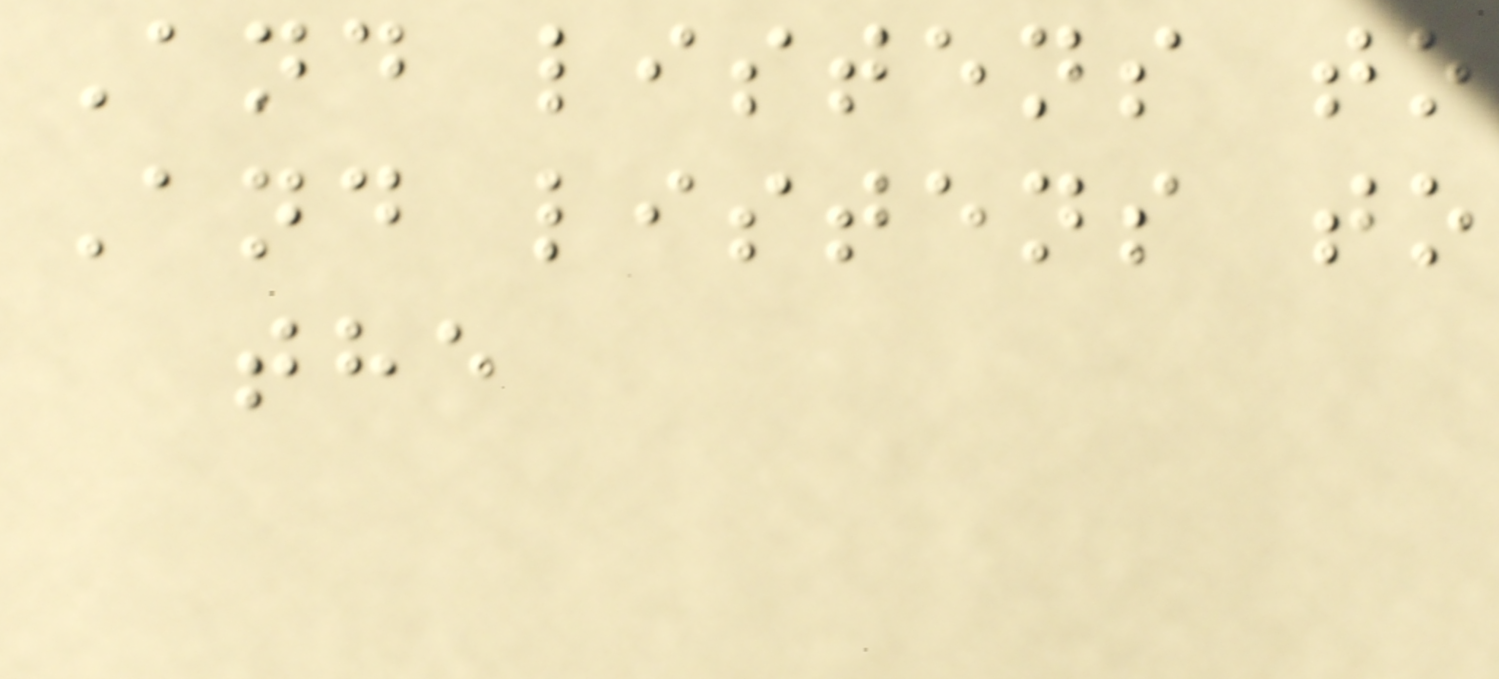And listens to
And listens to
the
